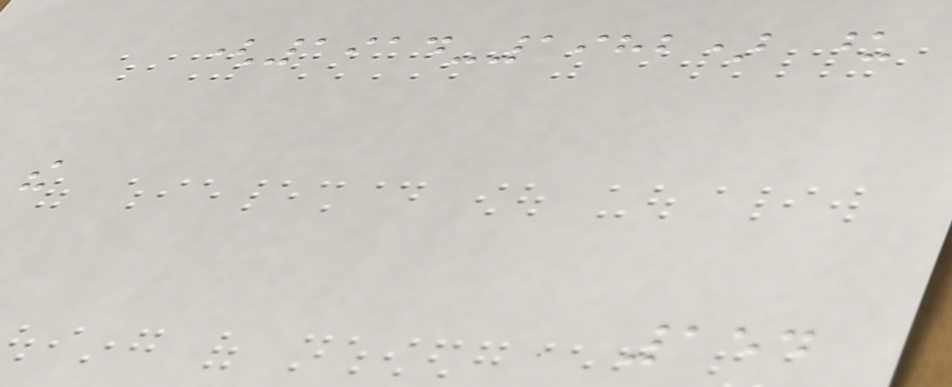(1914-1982) upon
the
154
